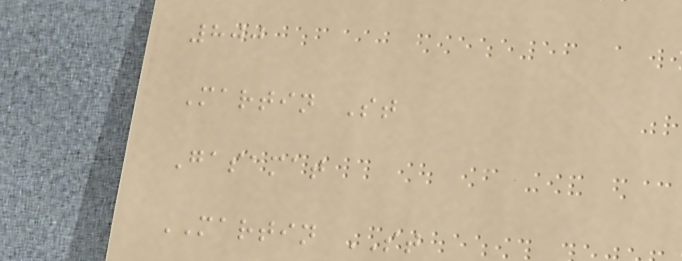800
Martin St
Gasamat
MARTIN ST
